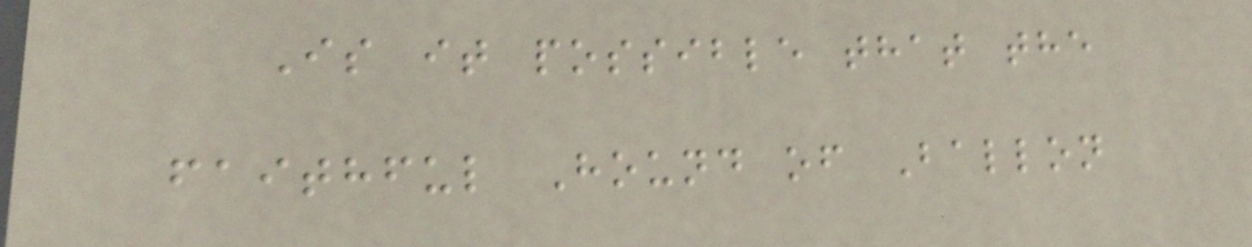Is it possible that the
faithful Hound of Ballon
